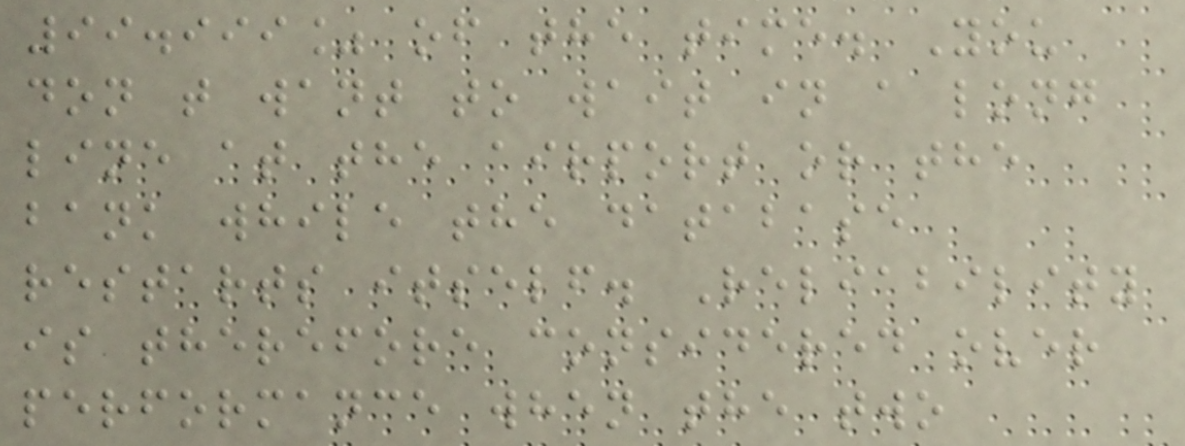99.999% of the time. You
don t want to wait in a long
line at the airport or the
bank while the database
restarts itself. Reliability
is therefore considered over
performance when the two
